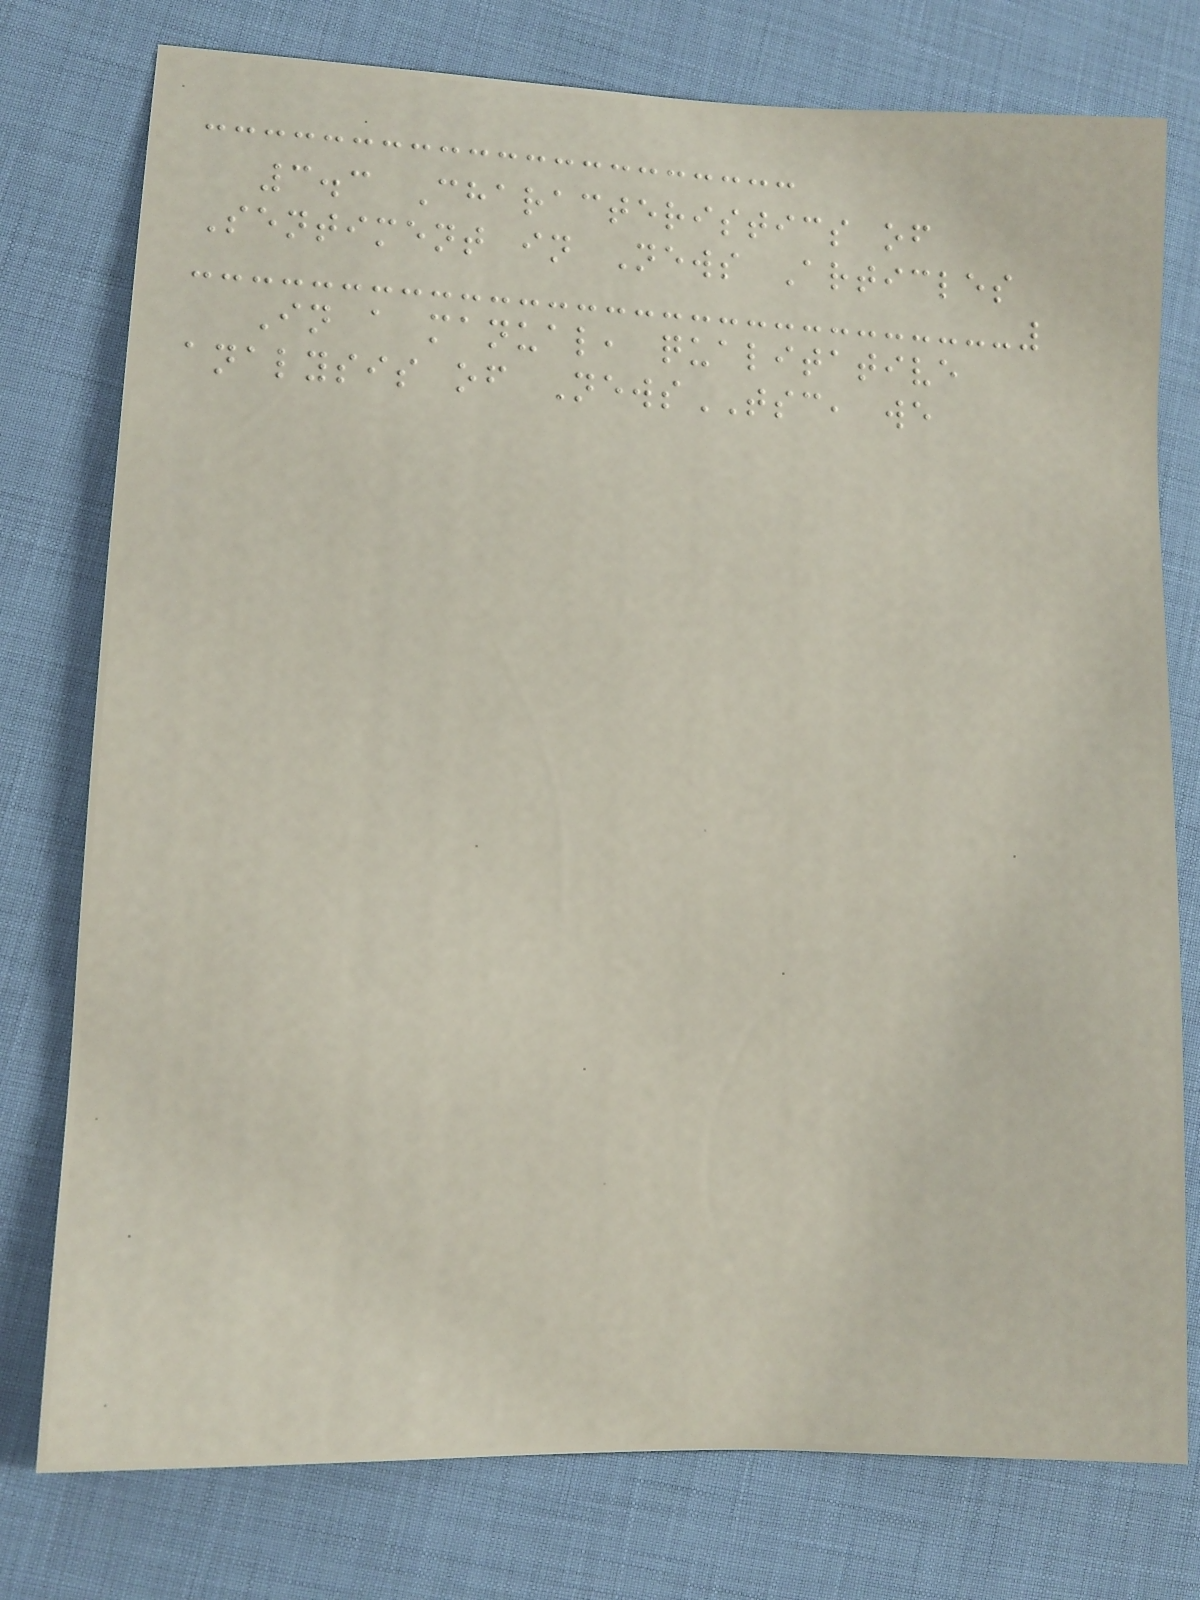3.3 Characteristics of
Sentiment in News Articles
In a manual, qualitative
analysis of NewsTSC, we
